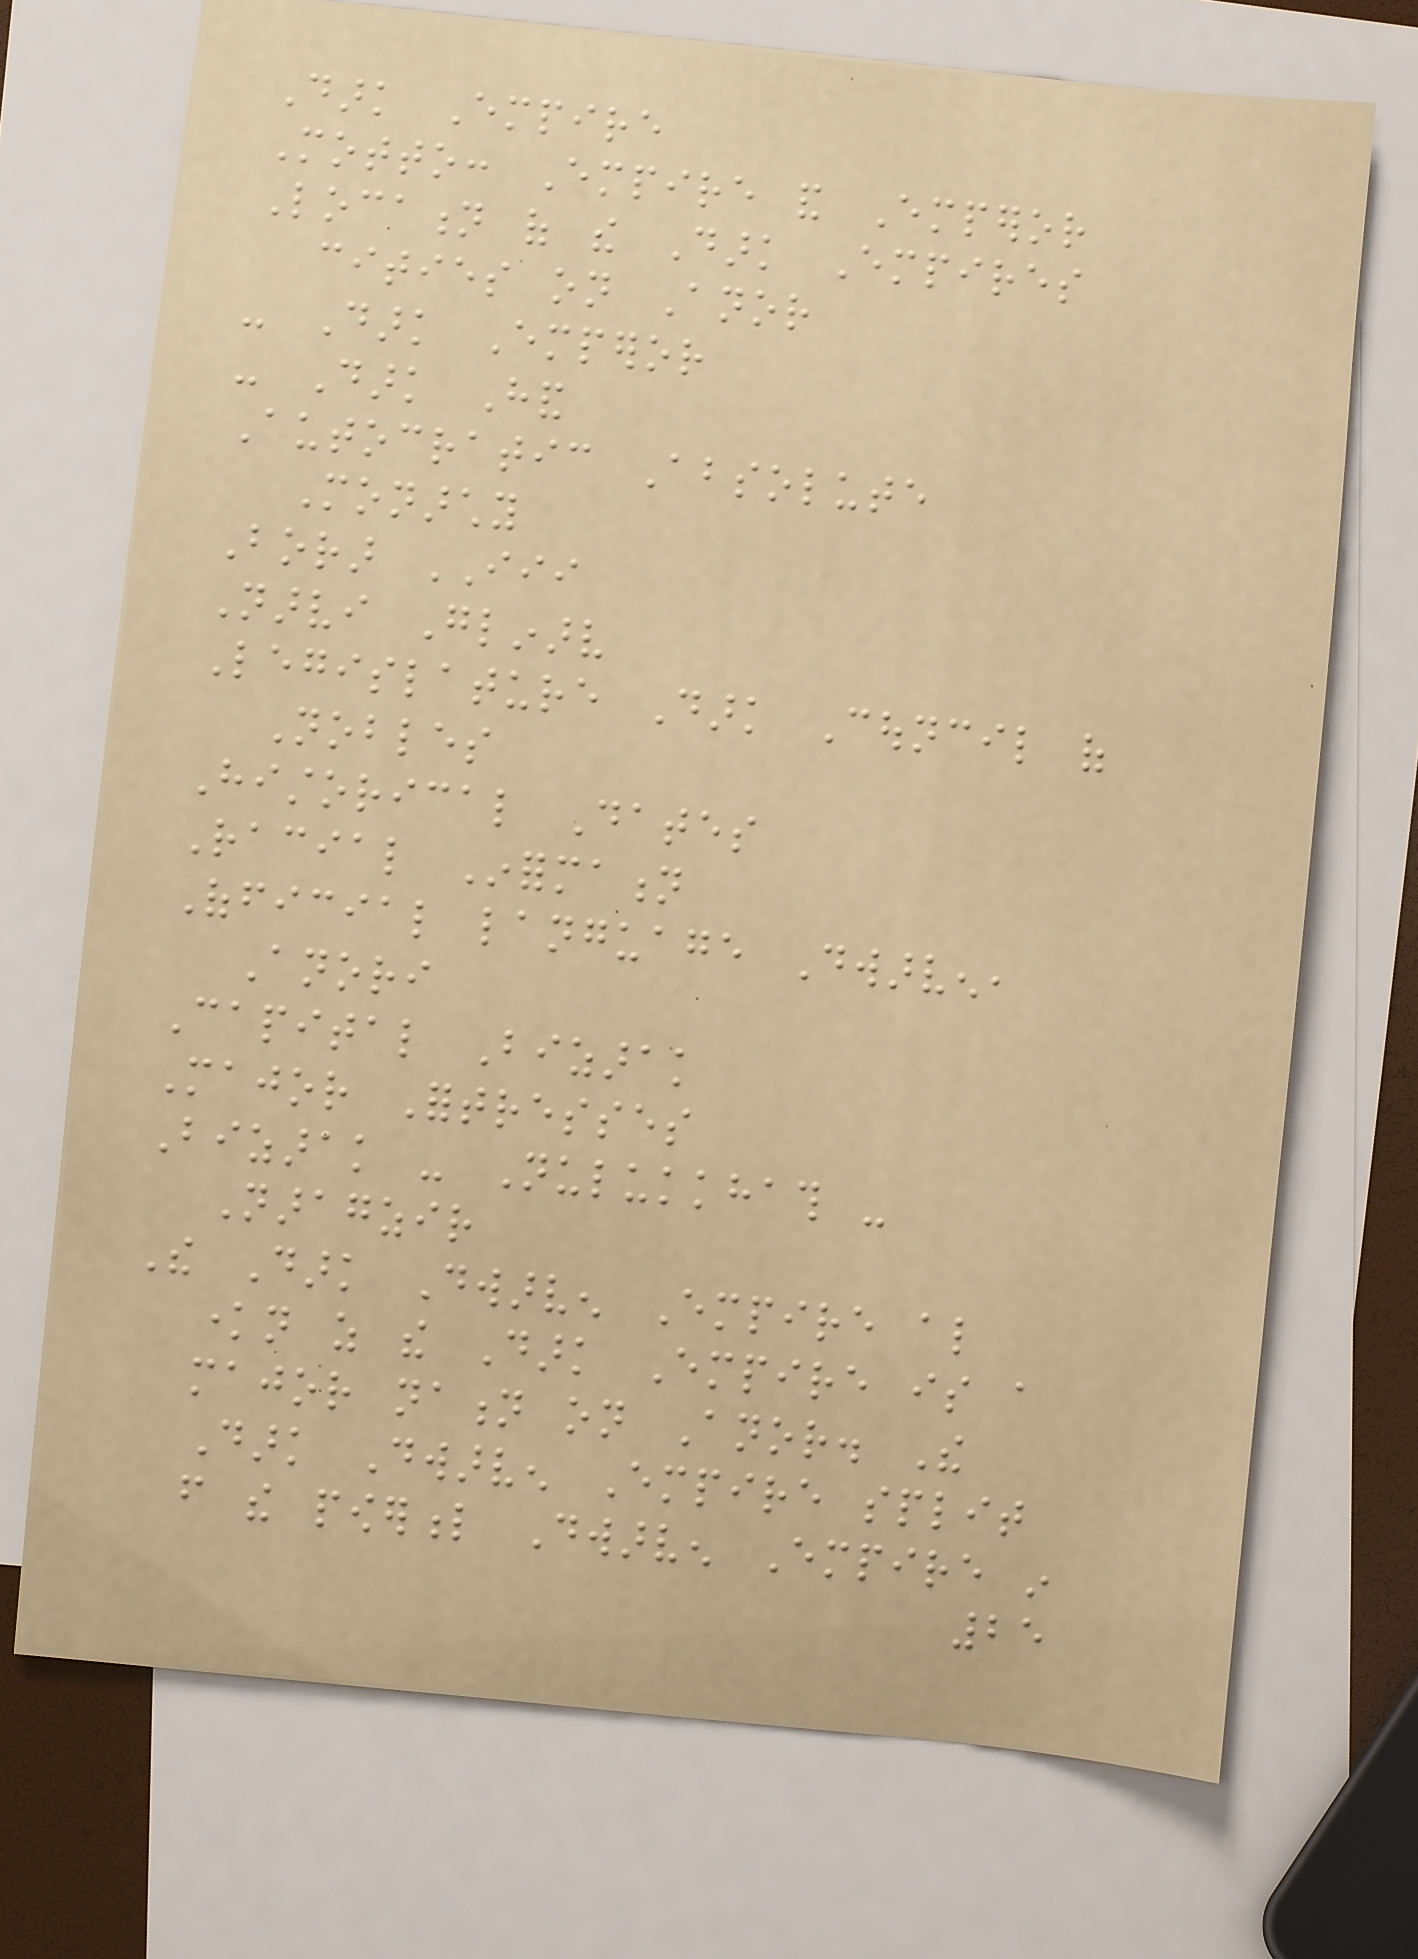Dark Empire
Motto: Empire and Emperor
Location of the Dark Empires
cities on Anor
- Dark Emperor
- Dark Hand
Autocratic Absolute
Monarchy
Borar III
Narvi Glinarv
Legislature Dark Council of
Nobles
Historical Dates
Racial Information
Official language Dwarven,
Anori
Capital Bizarak
Major Fortresses
Bizarak - Nulukkhath -
Naragzir
The Dark Dwarven Empire also
known as the Dark Empire is a
major nation on Anor. The
Dark Dwarven Empire split
from the powerful Dwarven Empire in
25
